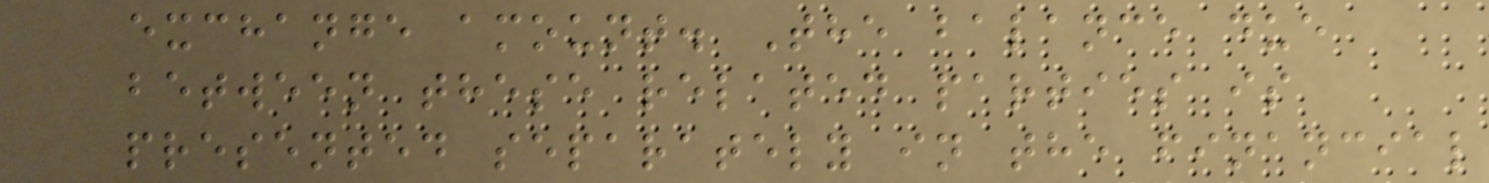exchange amount. The balance due
between these related parties is
presented separately in the financial
